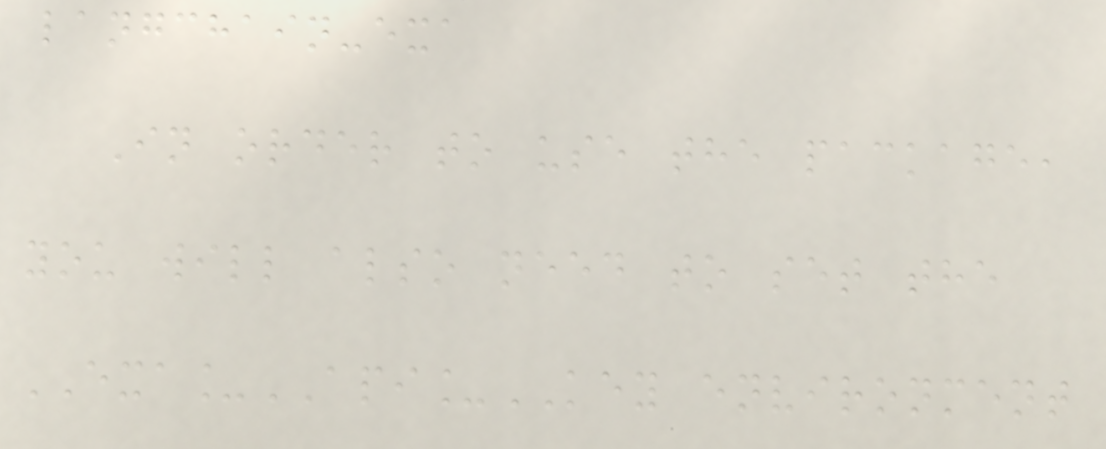langchain-exa
In order to use the package,
you will also need to set the
EXA_API_KEY environment
